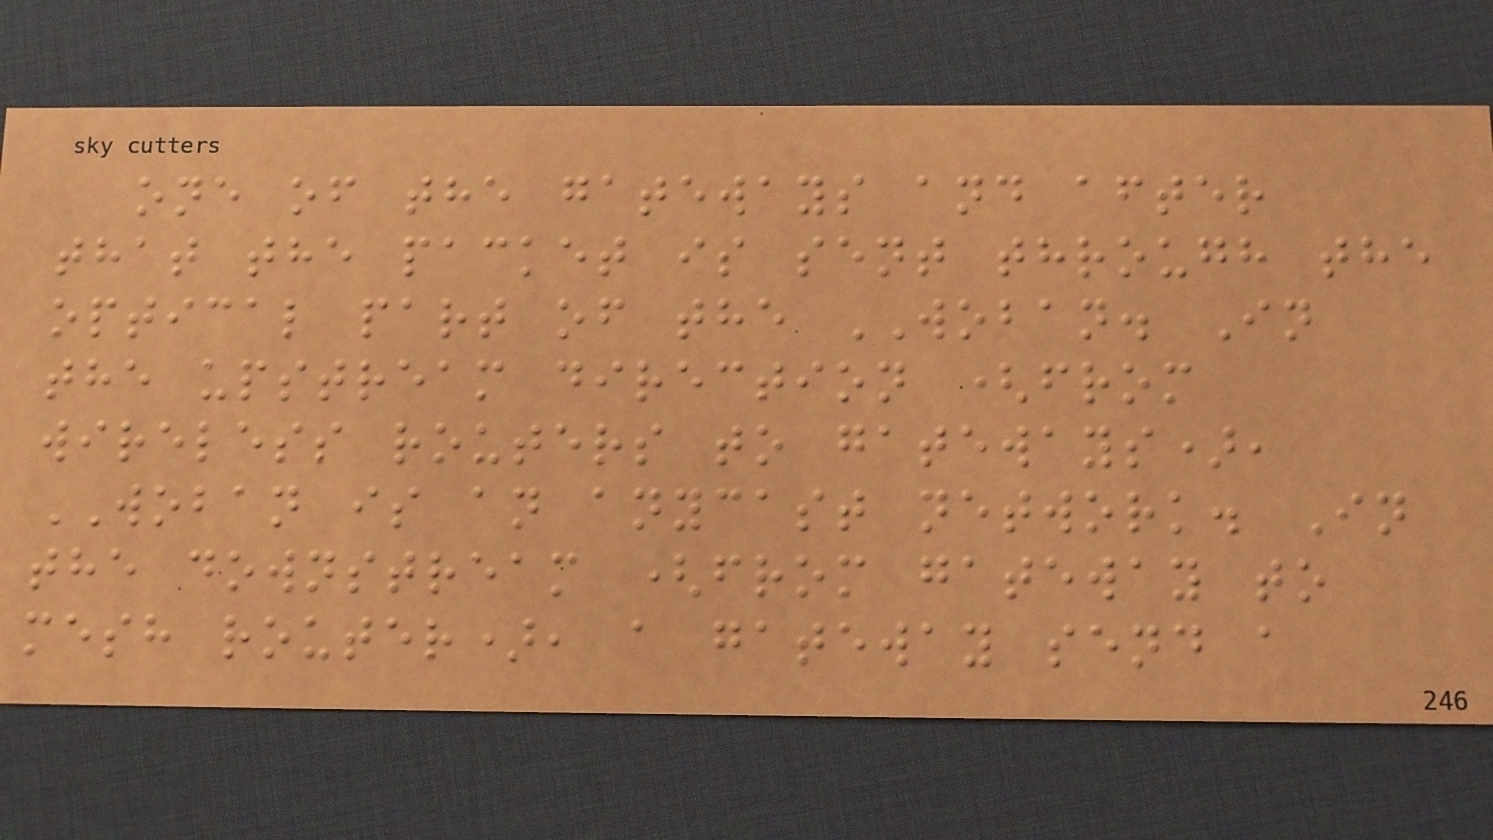one of the gateways and after
that the packet is sent through the
optical part of the WOBAN. In
the upstream direction (from
wireless routers to gateways),
WOBAN is an anycast network. In
the downstream (from gateway to
mesh router), a gateway send a
